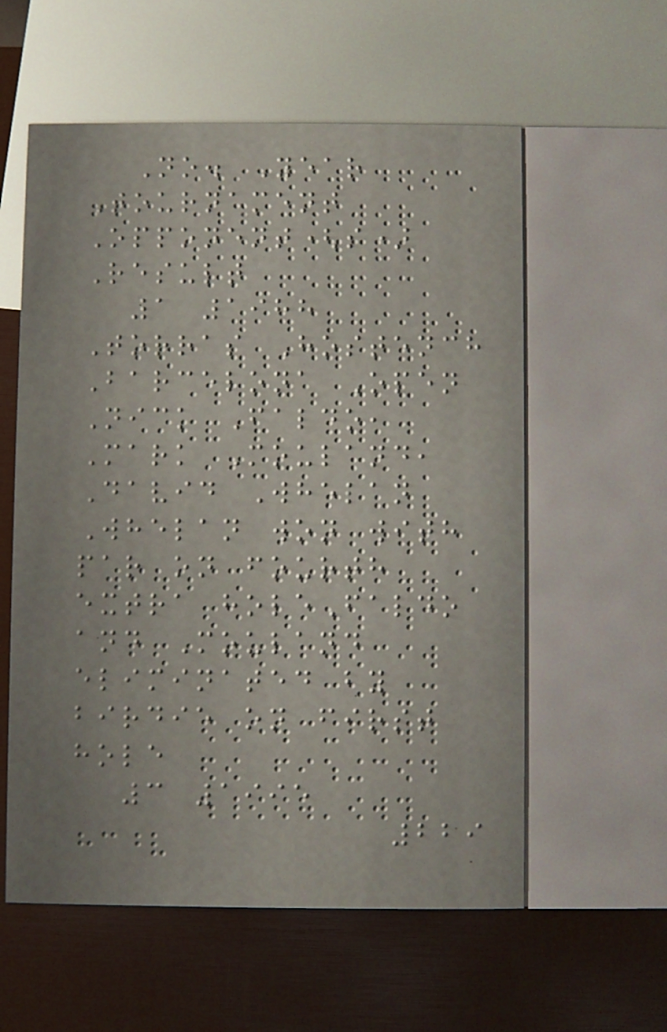No. Year
Tournament
Opponent(s)
Result
1 1988
Torras Hostench
Barcelona Open
Nick Faldo,
Mark Mouland,
David Whelan
Whelan won with
par on fourth
extra holeFaldo
and Mouland
eliminated by
birdie on first
hole
3 1995
229
